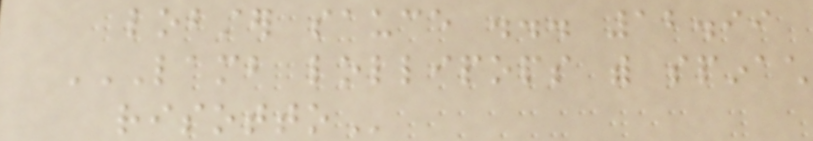lobster sauce ... 12.99
LAMB LOLLIPOPS WITH SPINACH
RISOTTO
